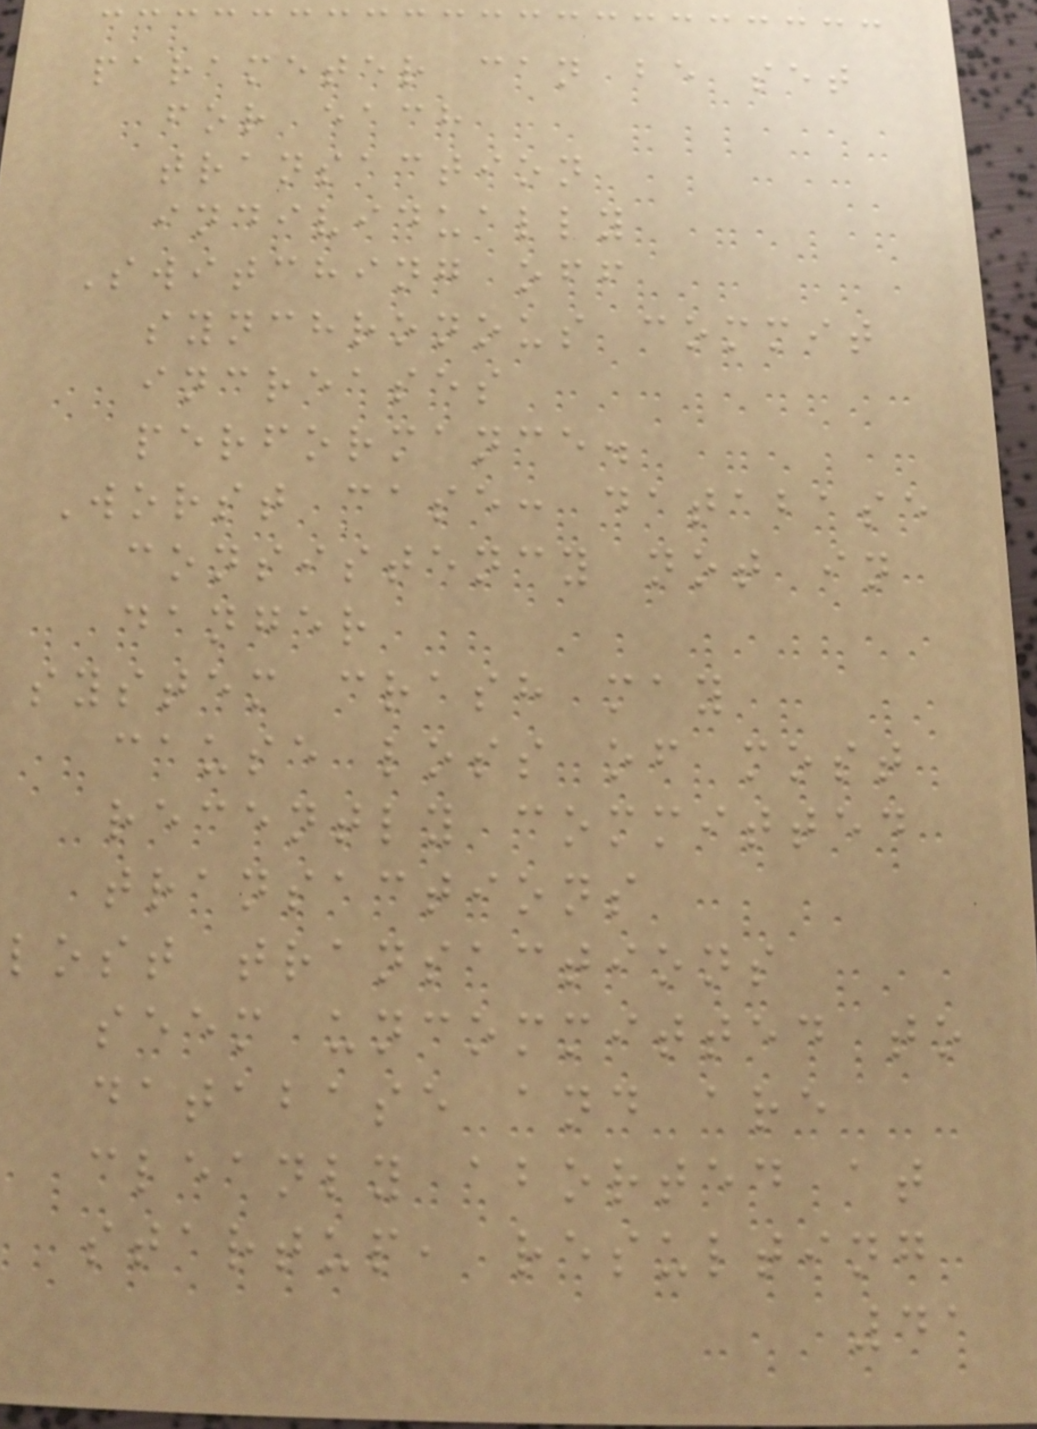parameter can be set
for each
transaction
individually
Switching off
synchronous commit
increases
performance.
Worst case: database
consistency not in
danger
system crash may
cause loss of most
recently committed
transactions
lost transactions
seem uncommitted to
database and are
cleanly aborted at
startup, resulting
41
